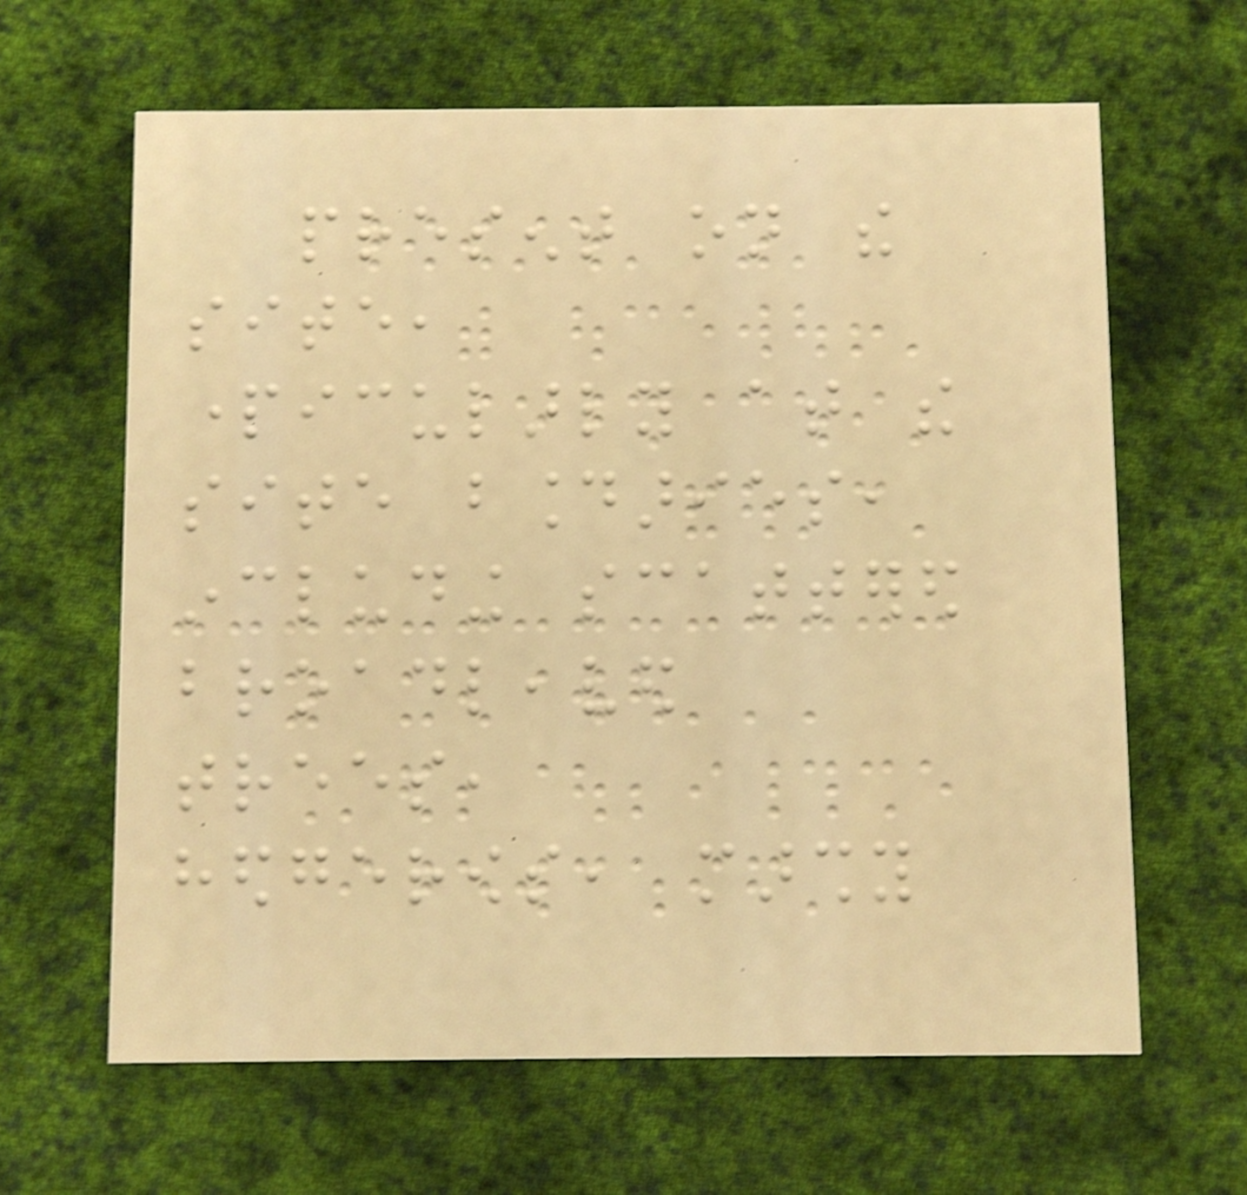present on the
site,
particularly at the
site boundaries,
including scattered
broadleaved
trees,
hedgerows, marshy
